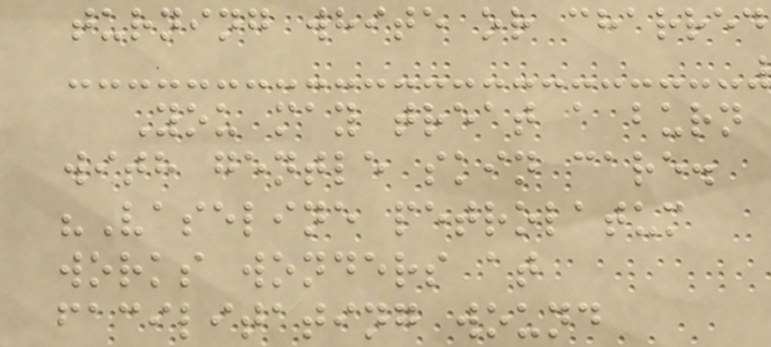turning white or charred
You may treat a burn
with gentle skin care.
"Vaseline petrolatum
works wonders at
facilitating wound
